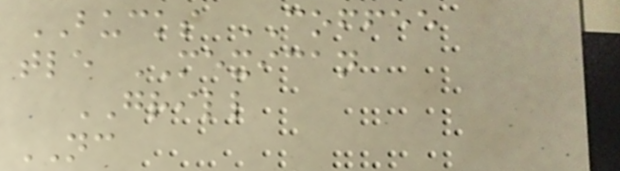BUCKS COFFEE
tle MEXICAN
GRILL
NC
